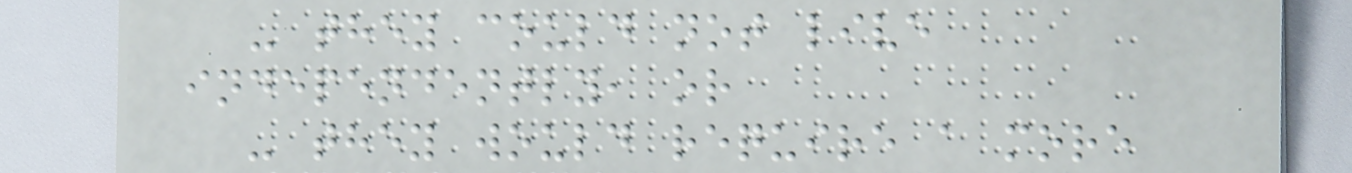- they could not live
independently, or
- they would require a more
